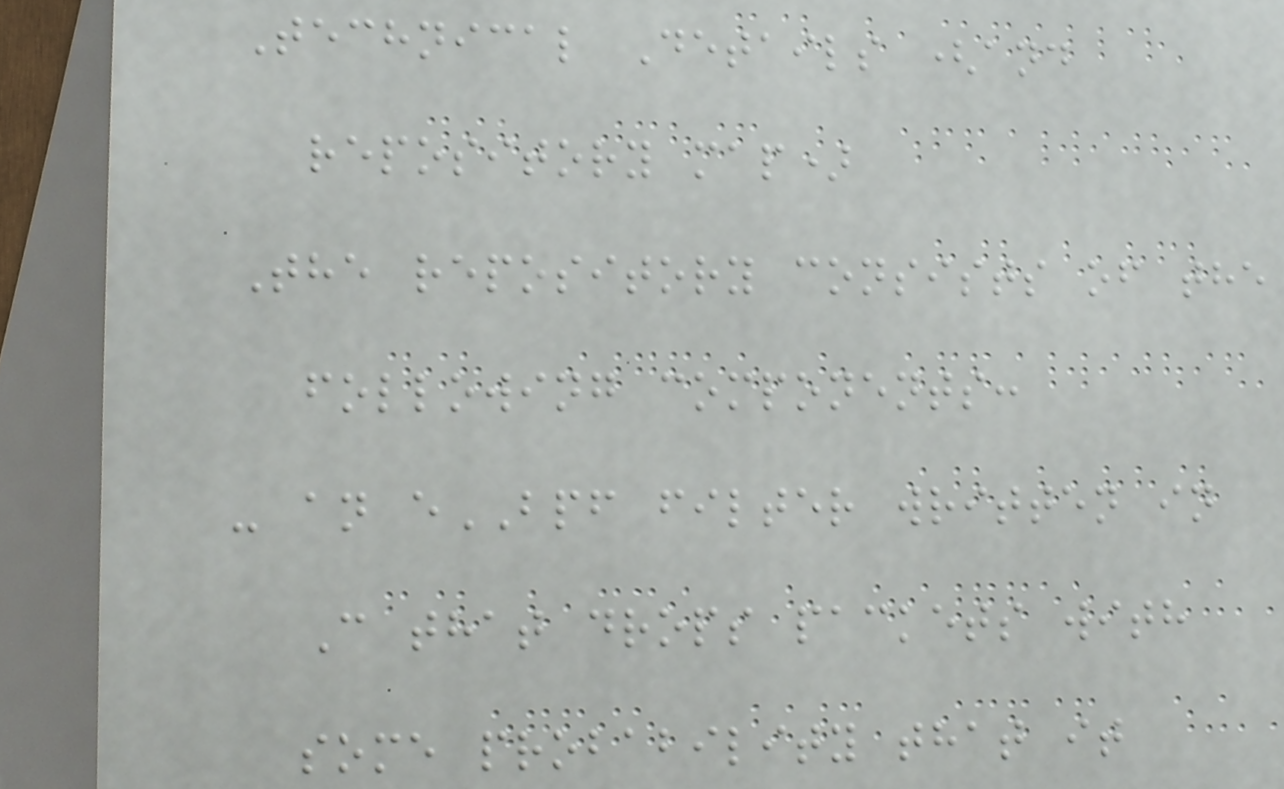Technical Details (and
repository map)
The repository consists of the
following components:
- an eBPF filter written in
C that drops packets with
some probability that it
